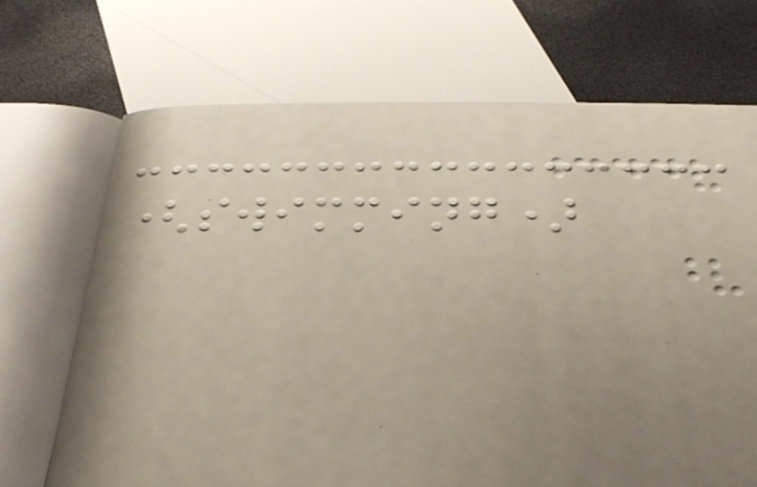(swimming)
